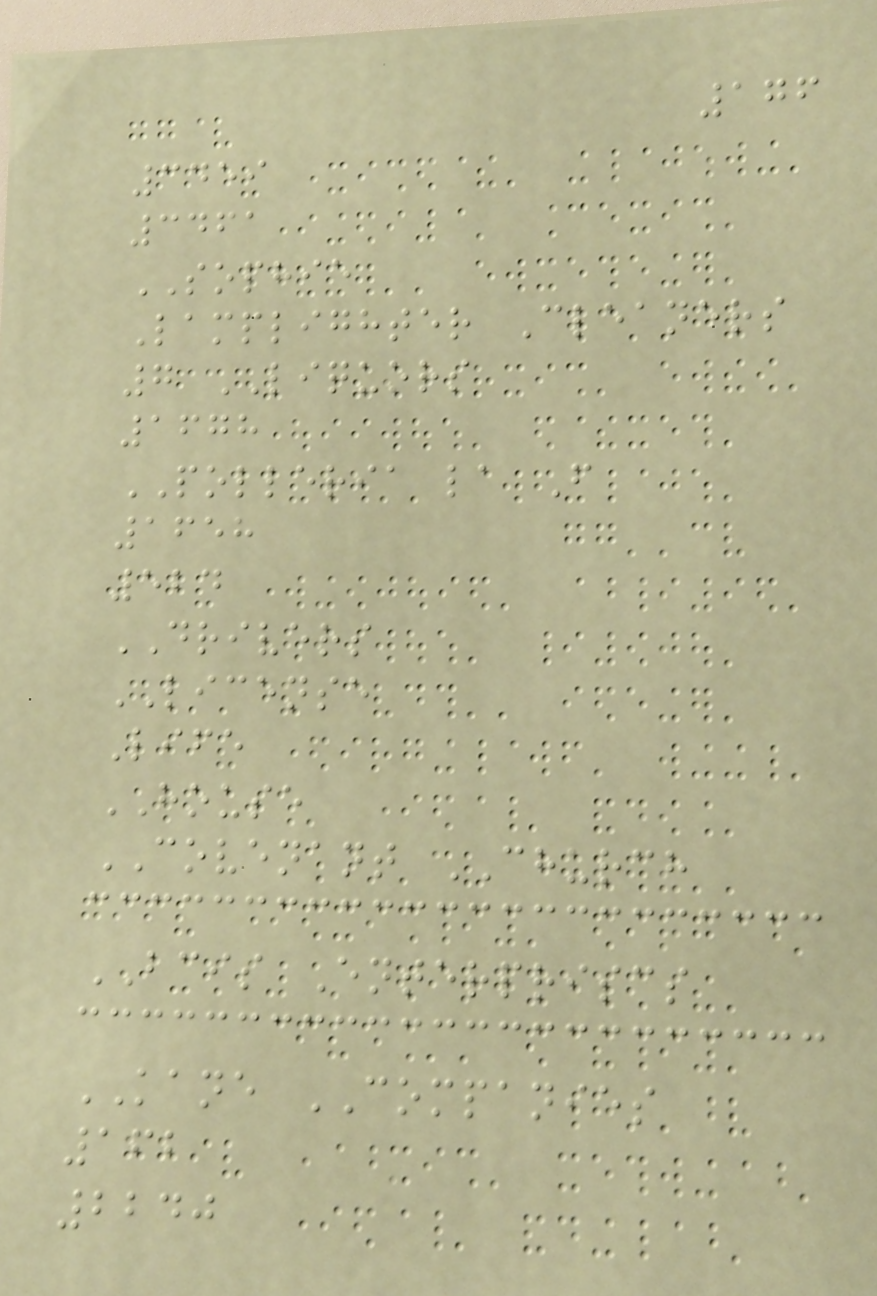176
3459
3461
SOPHIE
Lamplighter Cleaners
7 LIQUORS
1678
POLLERIA la F
1658
524
DRIVERS
LICENSE
Life
HOUSE
COVENANT CHURCH
BCIS Enterpriscs
KANE COMPANIES
162
2240
